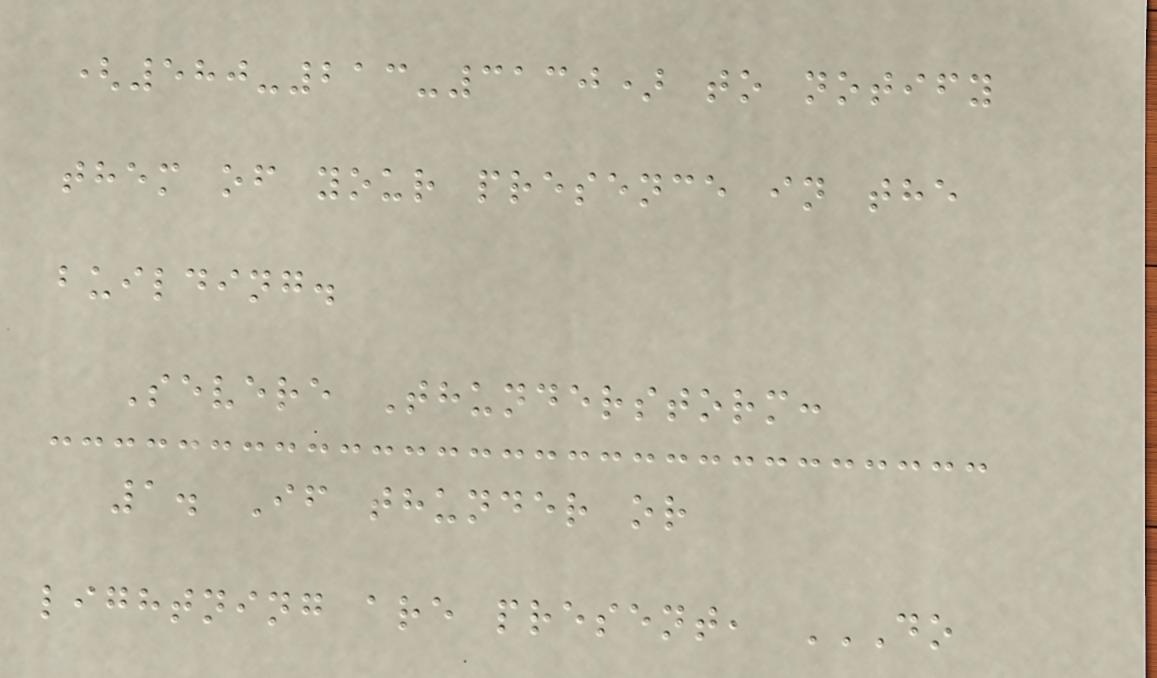(580-213-3130) to notify
them of your presence in the
building.
Severe Thunderstorm:
1. If thunder or
lightning are present, DO
